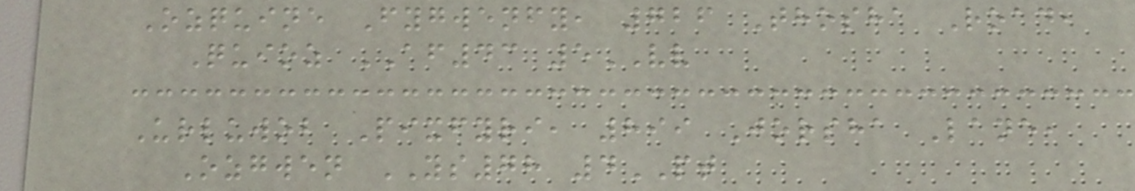Ozquine Fygwenfy, 726 Thosha Road,
Quioz AF43 5VV
Urluwob Pixfyri, 899 Jorsha Lane,
Ozgwen YS78 4PT
